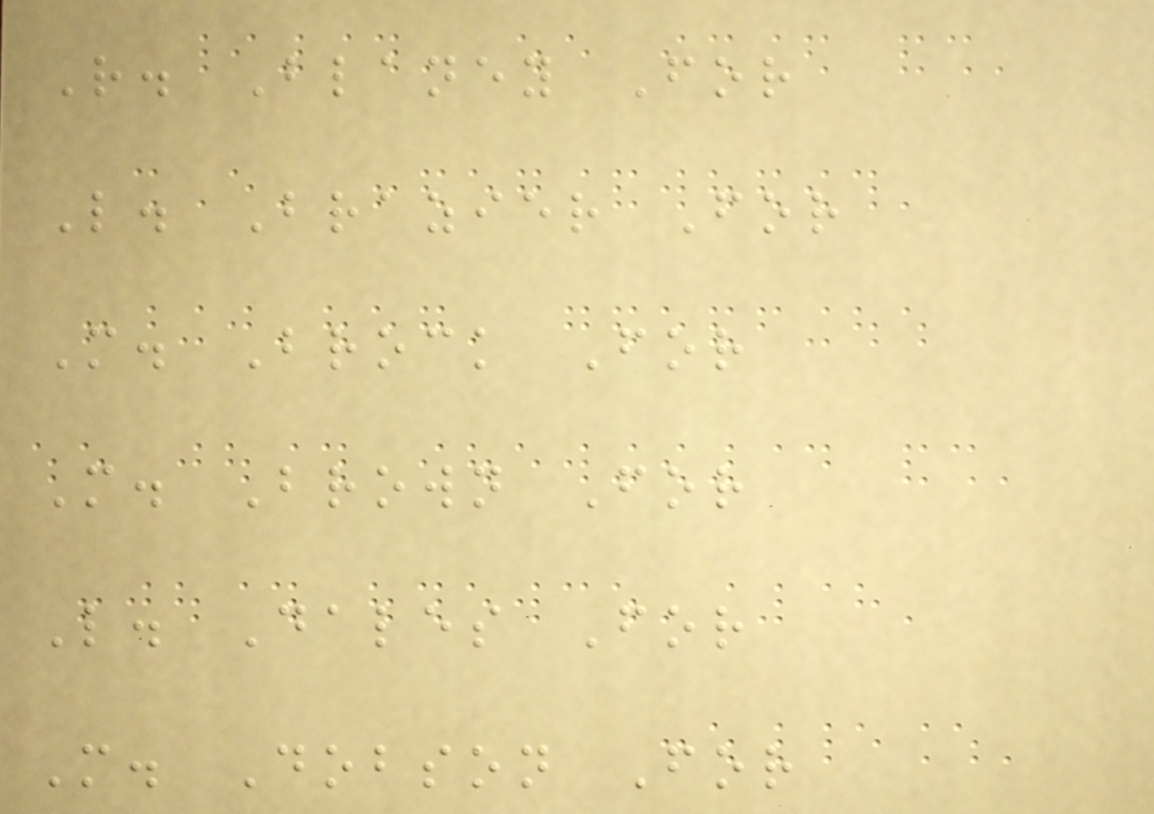R. Blaney For
L. Brazier For
M. Brock For
M. Brown For
L. Dales For
M. Dobson For
